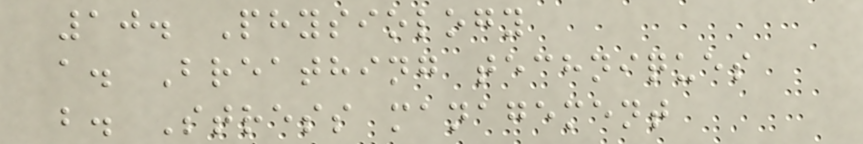10. Physiology
a. Breathing techniques
b. Stress management
